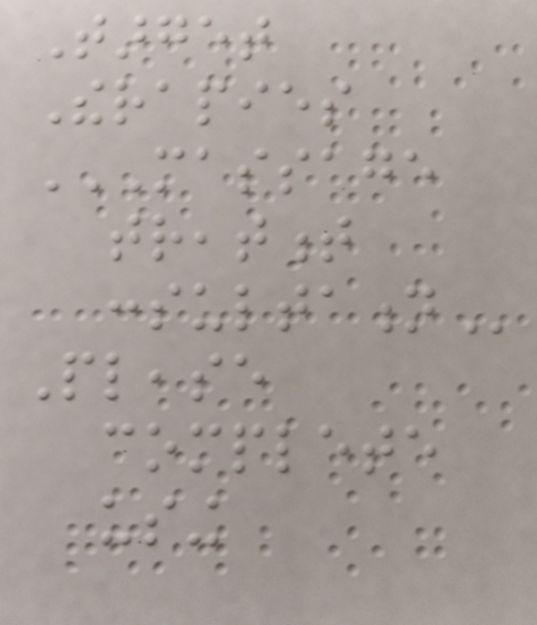Target
Therapies
MASSAGE
TREATMENT
CONSULTATION
Please
complete
using
